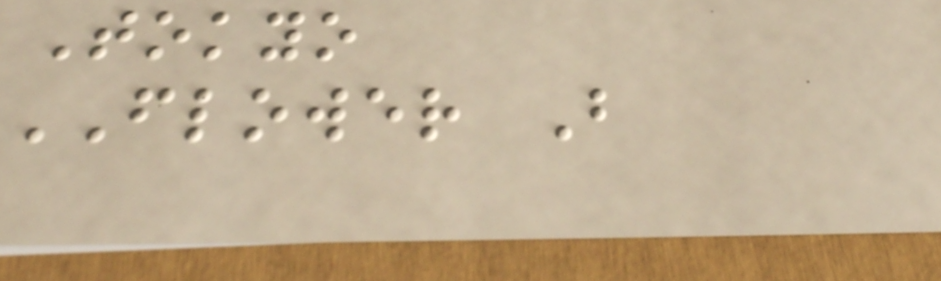Tokyo
FLOWER B
